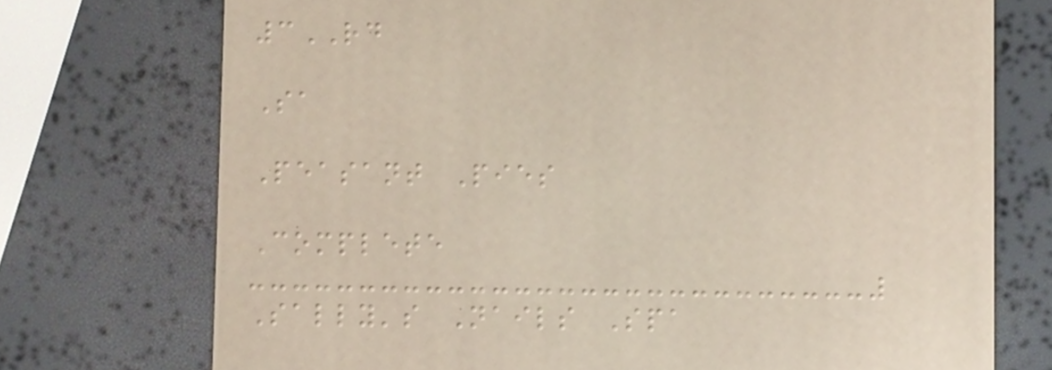3RD
Sa
Peasant Pies
Complete
Sally's Nails Spa
